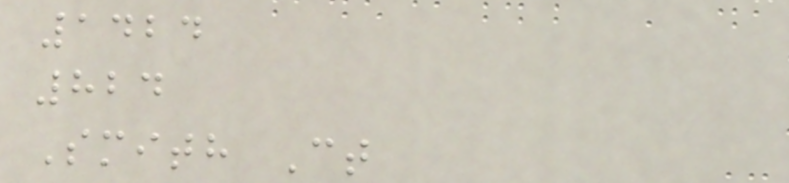1424
824
Smith Ct
